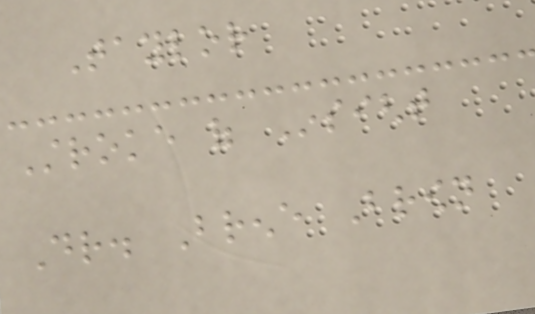Taylor
Stroke of Insight
Dr. Brene Brown
